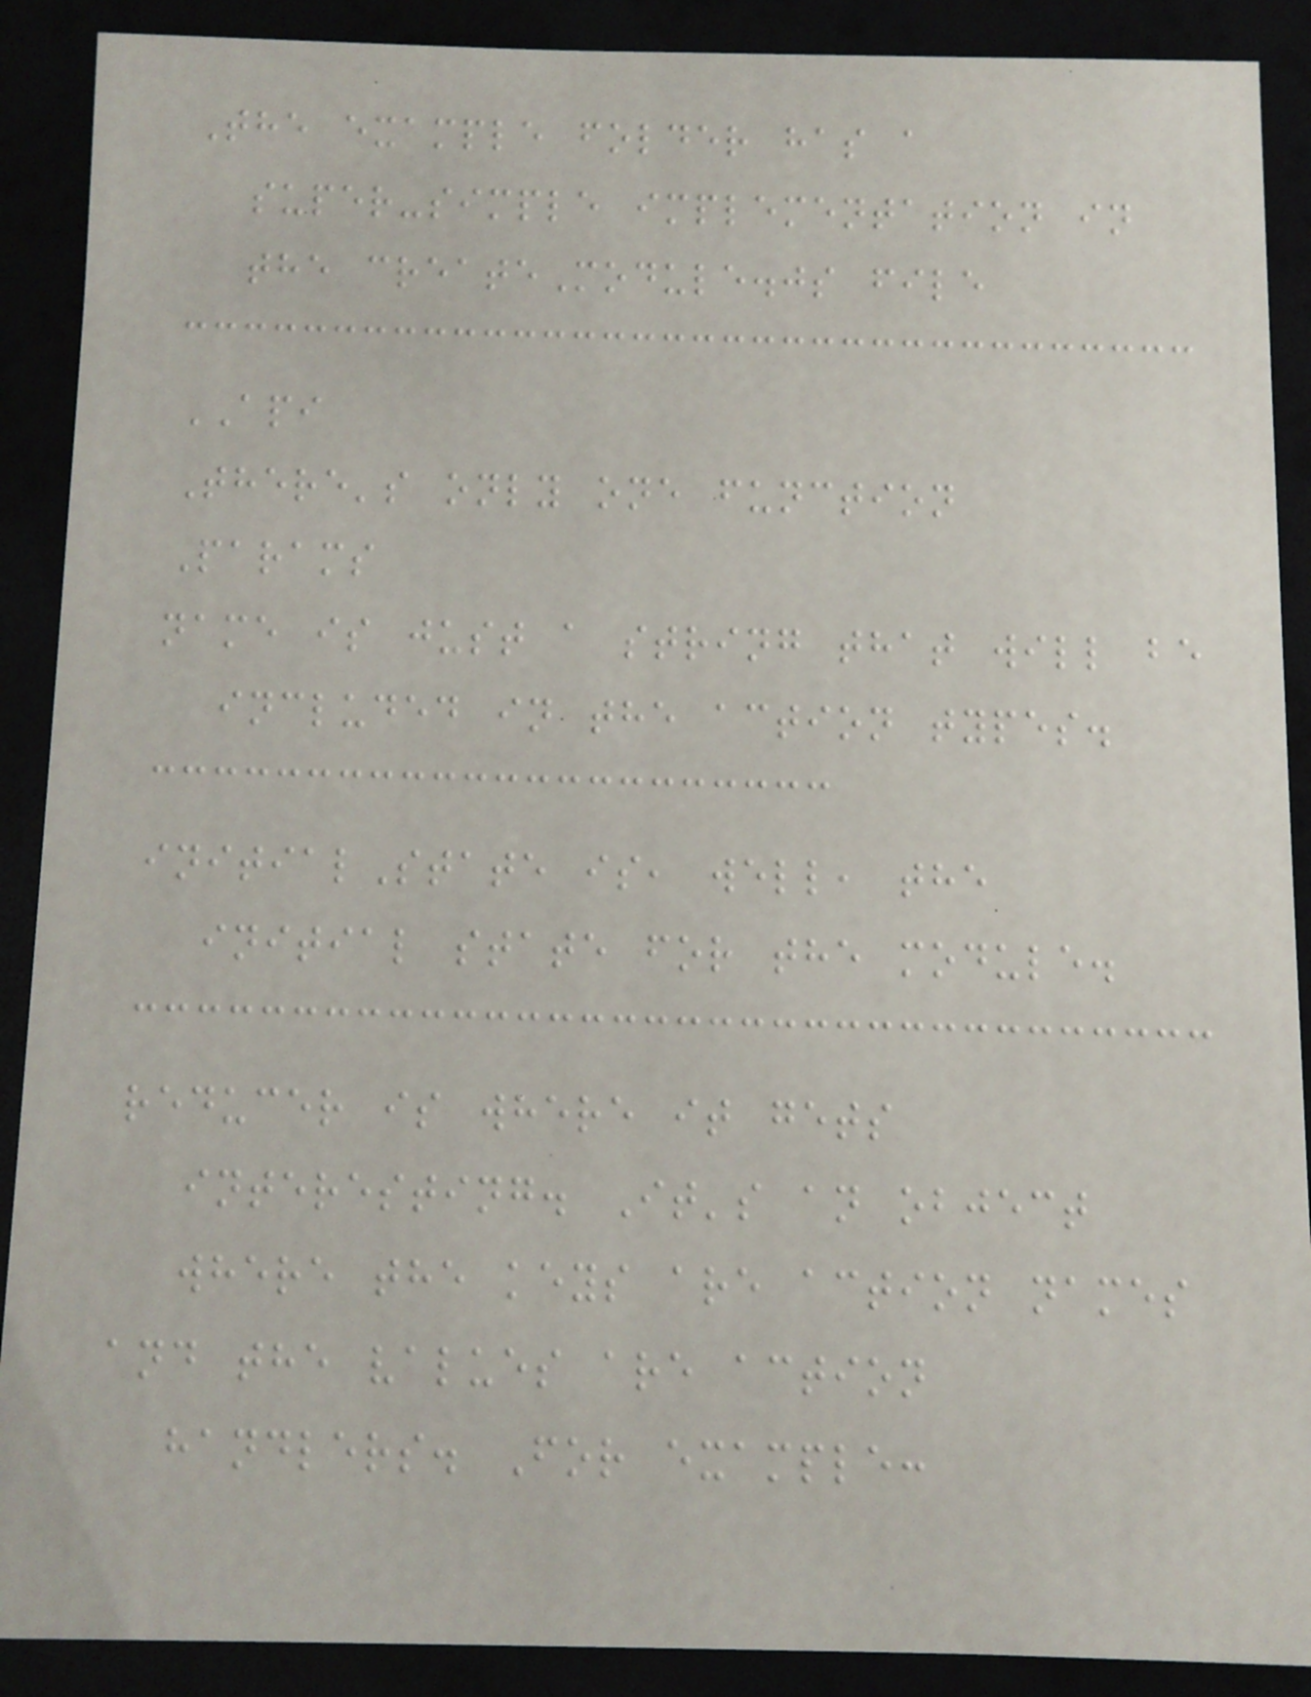The example folder has a
super-simple implementation in
the createModule.js file
API
There's only one function
Params
name is just a string that will be
included in the action types.
initialState is, well, the
initial state for the module.
reducer is where it gets
interesting. It's an object
where the keys are action names
and the values are action
handlers. For example:
